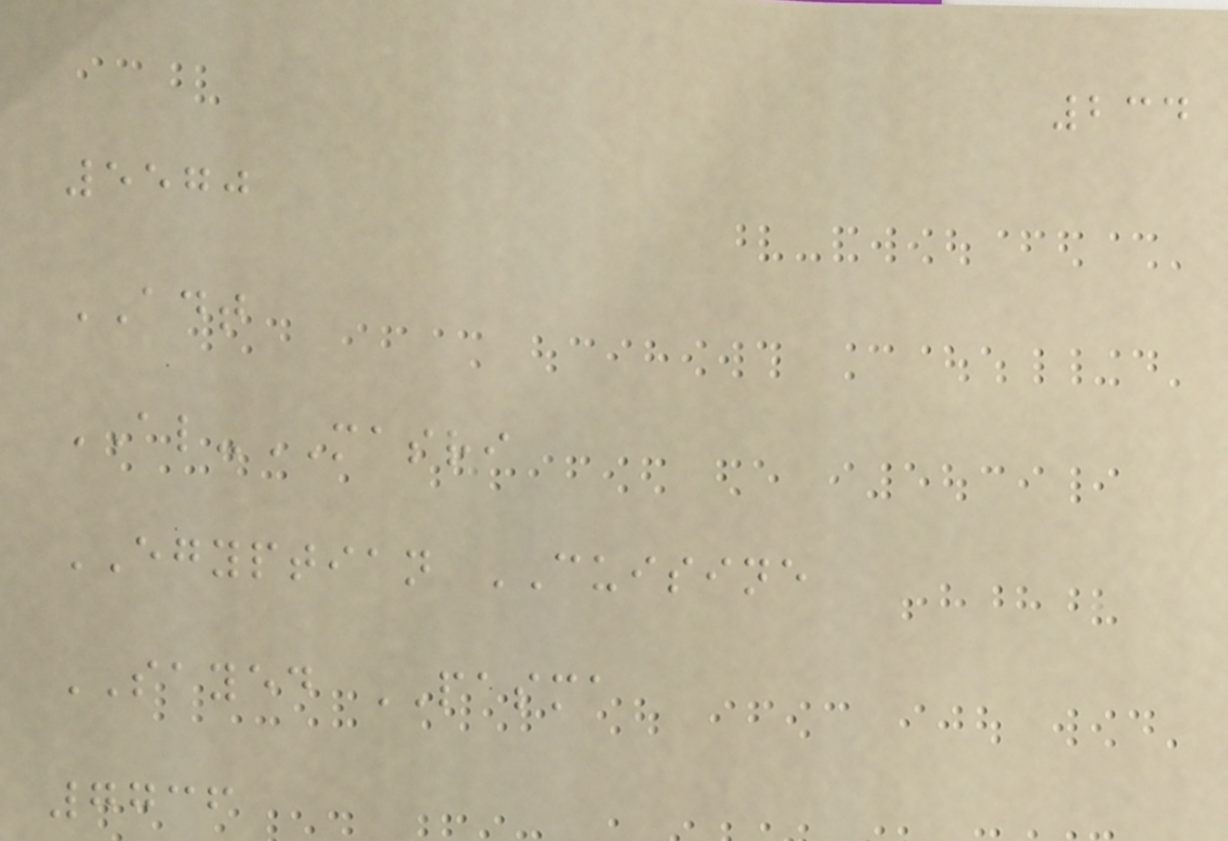234
5570
ADT
AL-MASRI
EGYPTIAN CUISINE
SAYED PASMA
7736
